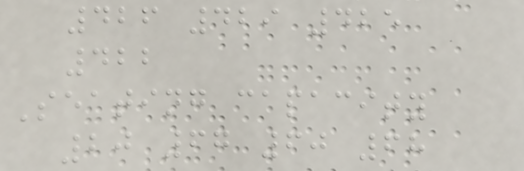426 429 425
422
Seating capacity
20 67 60 68
